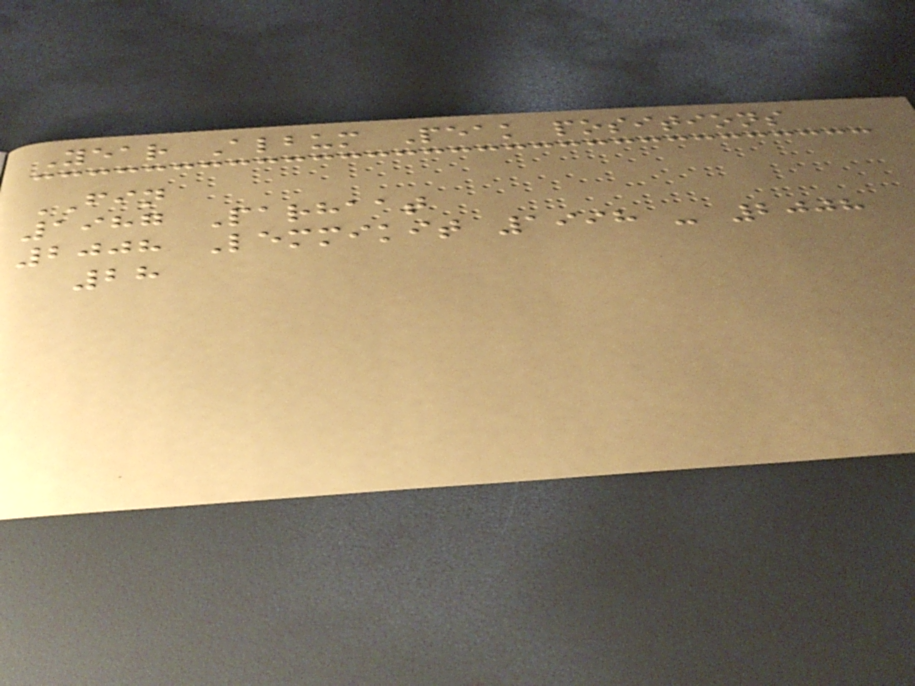Year Album Peak positions
FIN
1987 Parhaat
2008 Lemmikit 1998 - 2008
28
